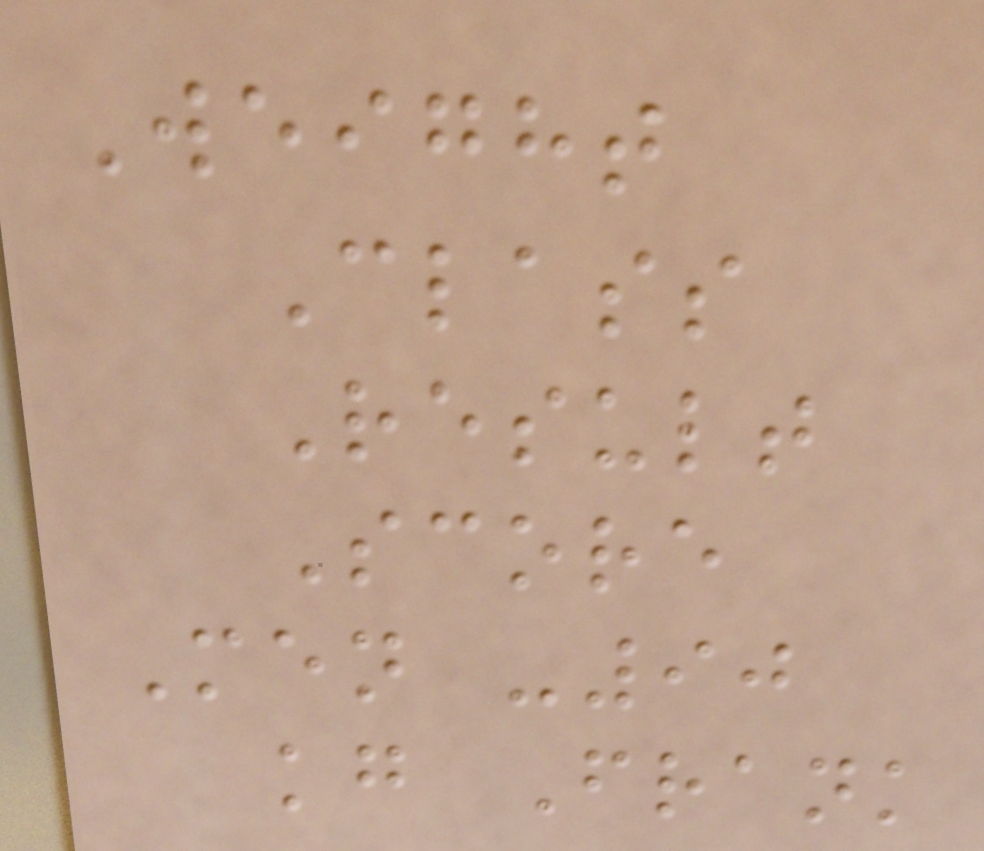Weight
Class
Result
Score
Men -90
kg Frank
